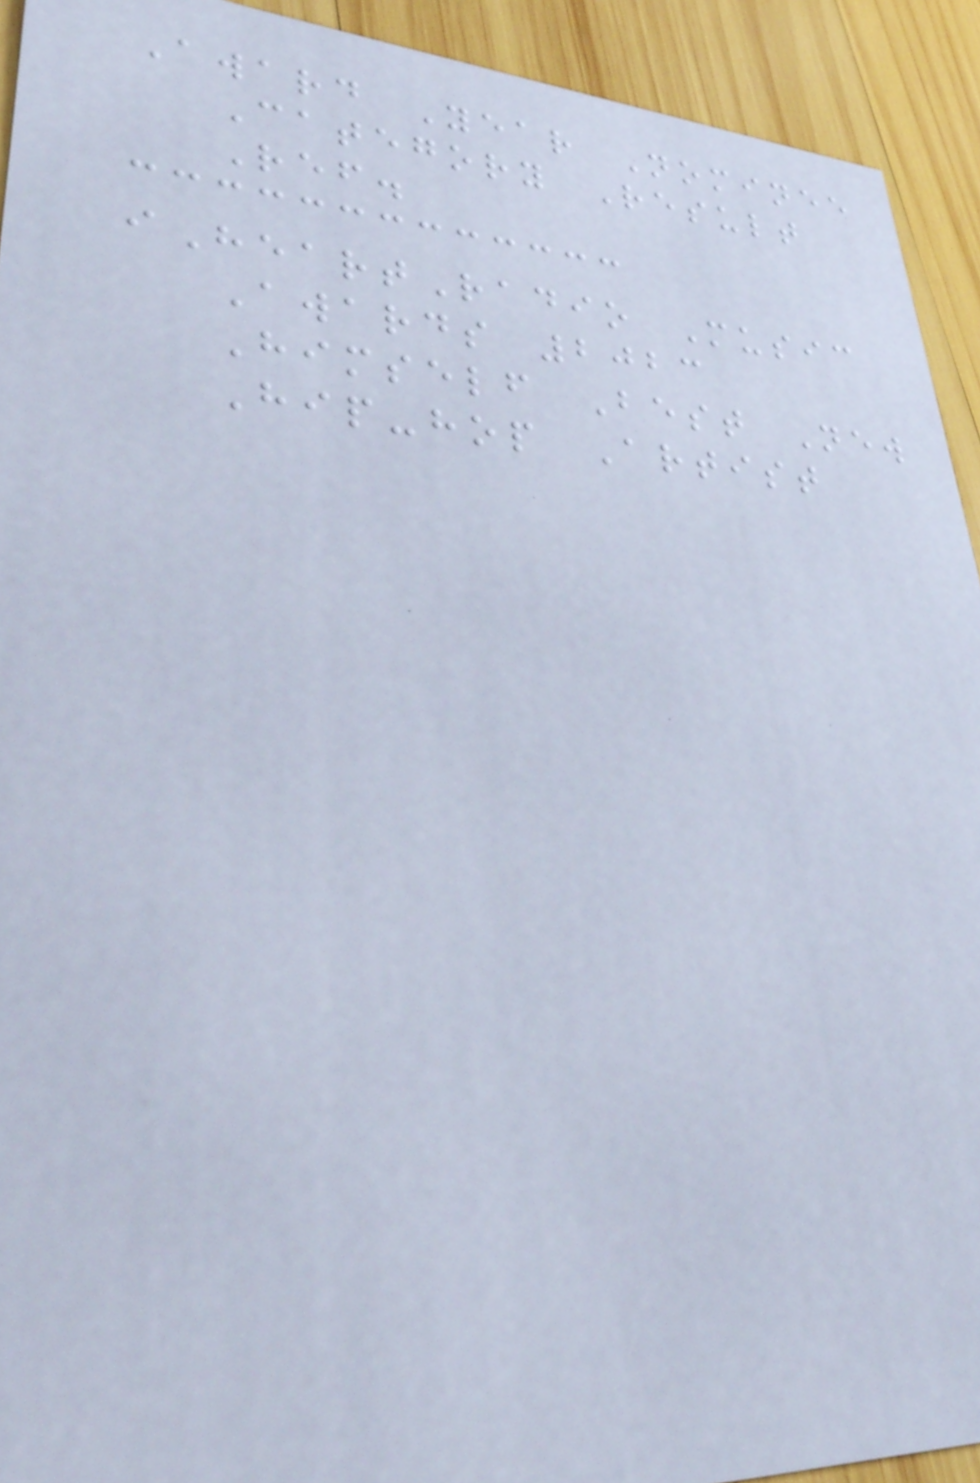Award Year Nominee
Category Result
Ref.
iHeartRadio Music
Awards 2023
Himself Best New
Hip-hop Artist
